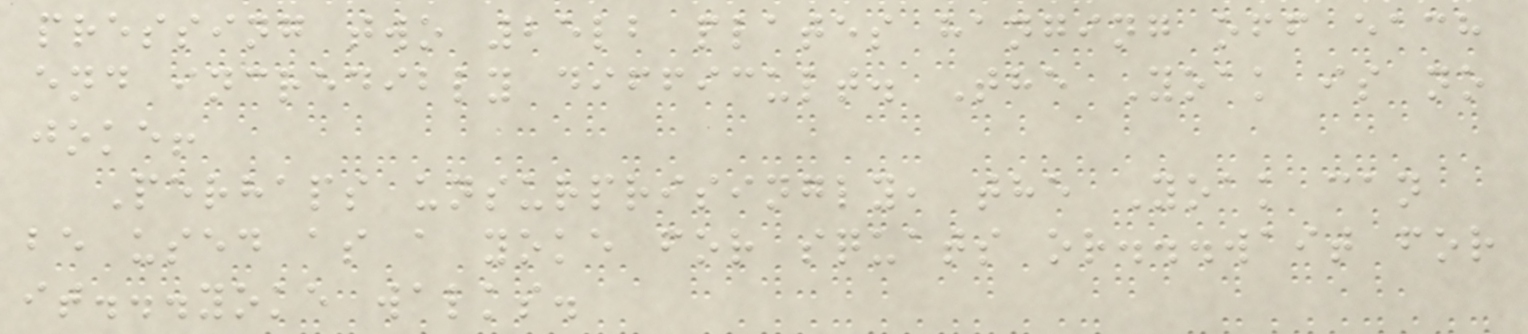pressing two 25lb plates hanging off each
end incredibly difficult. The Yoak is no
joke!
Perhaps unsurprisingly, the Yoak can
be used as a yoke for squats or...wait for
it...yoke walks.
